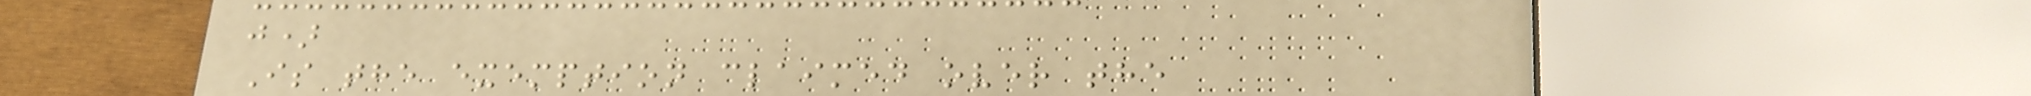j)
Is the exemption claimed over the
